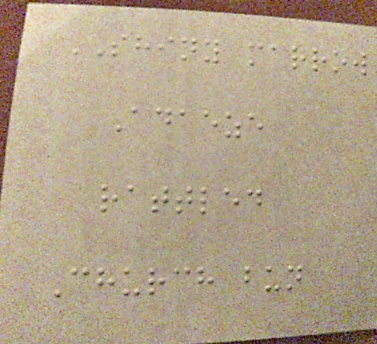SHINY marrow
Adaeze
rattled
Church bun
